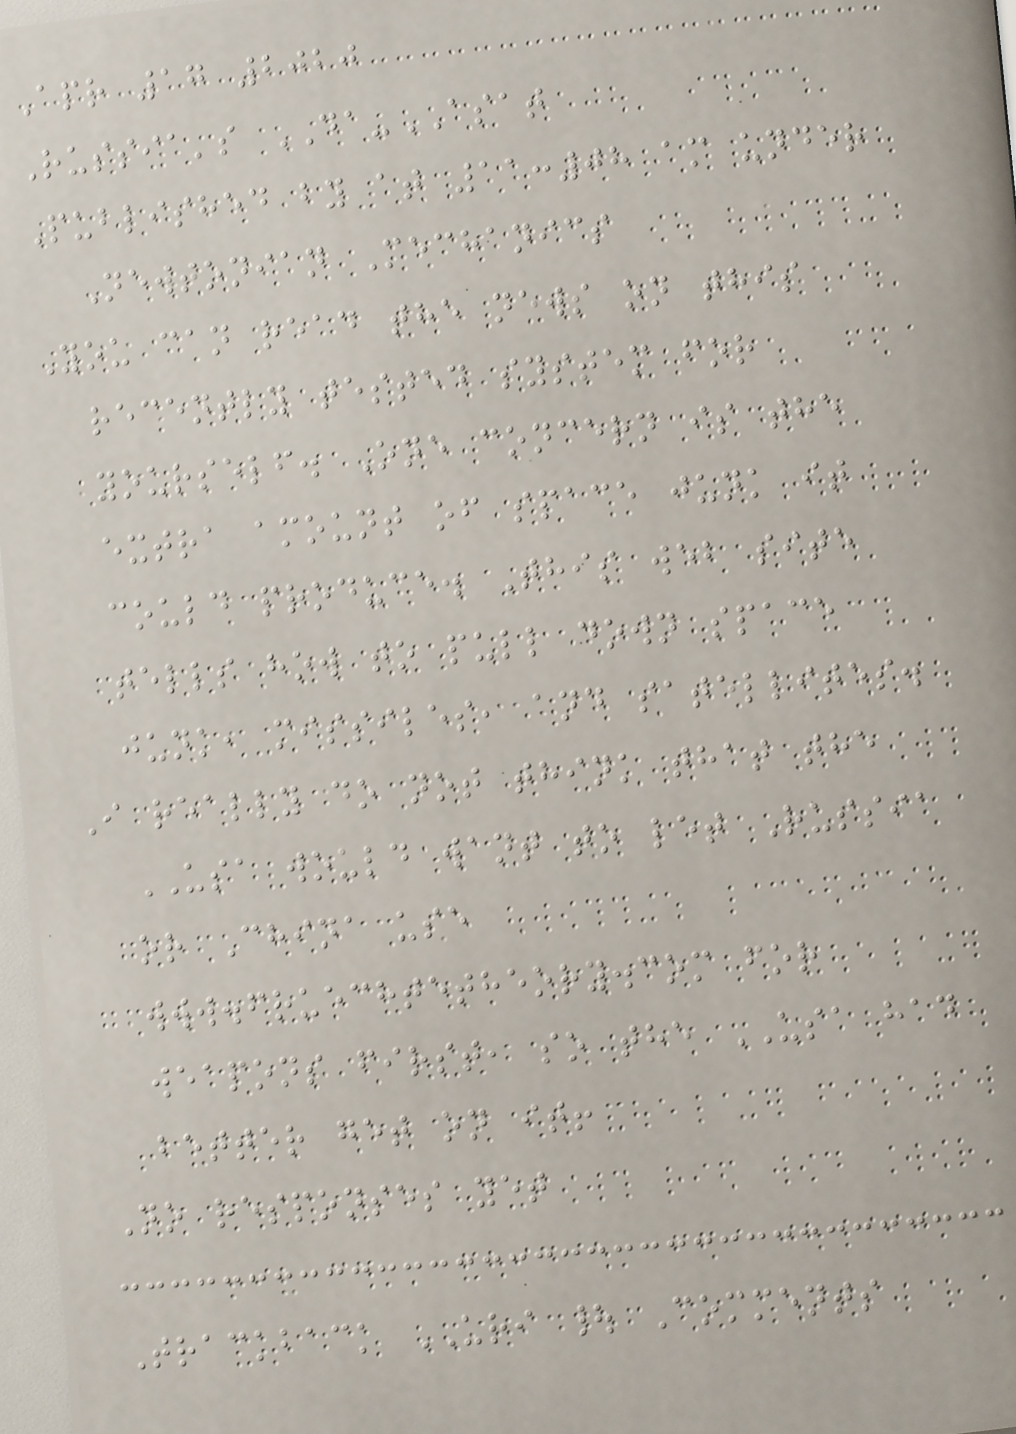Apr 17 2020
Russia's DA-ASAT
Published by at 11:08 am under
Newtonian Mechanics
You can read the news on this
recently tested system for
yourself. One concern is the
extra amount of space junk it
could produce. This web site
tells how to pull down space
junk, missiles, and satellites.
I really do not think that the
USA would want to let Russia
or China use
www.fruechtetheory.com for
weapons first, so the USA had
better get on it!
No responses yet
Trackback URI | Comments
